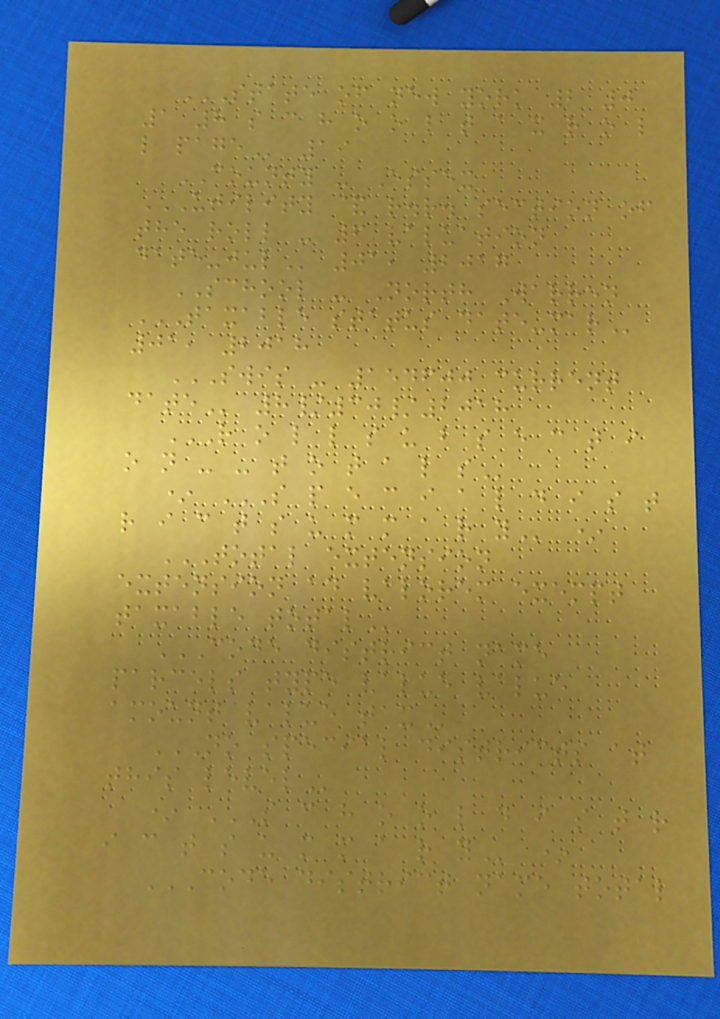STATE OF NEW YORK 2 0
1 8 S C H O O L T A X R O L
L PAGE 19
COUNTY - Essex
UTILITY & R.R. SECTION OF
THE ROLL - 6 VALUATION
DATE-JUL 01, 2017
SCHOOL - North Warren
TAXABLE STATUS DATE-MAR
01, 2018
SWIS - 154600 CURRENT
DATE 8/30/2018
R O L L S U B S E C T I
O N - - T O T A L S
* S P E C I A L D I S T
R I C T S U M M A R Y *
TOTAL EXTENSION
EXTENSION AD VALOREM EXEMPT
TAXABLE TOTAL
CODE DISTRICT NAME
PARCELS TYPE VALUE VALUE
AMOUNT VALUE TAX
NO SPECIAL DISTRICTS AT
THIS LEVEL
* S C H O O L D I S T R
I C T S U M M A R Y *
CODE DISTRICT NAME TOTAL
